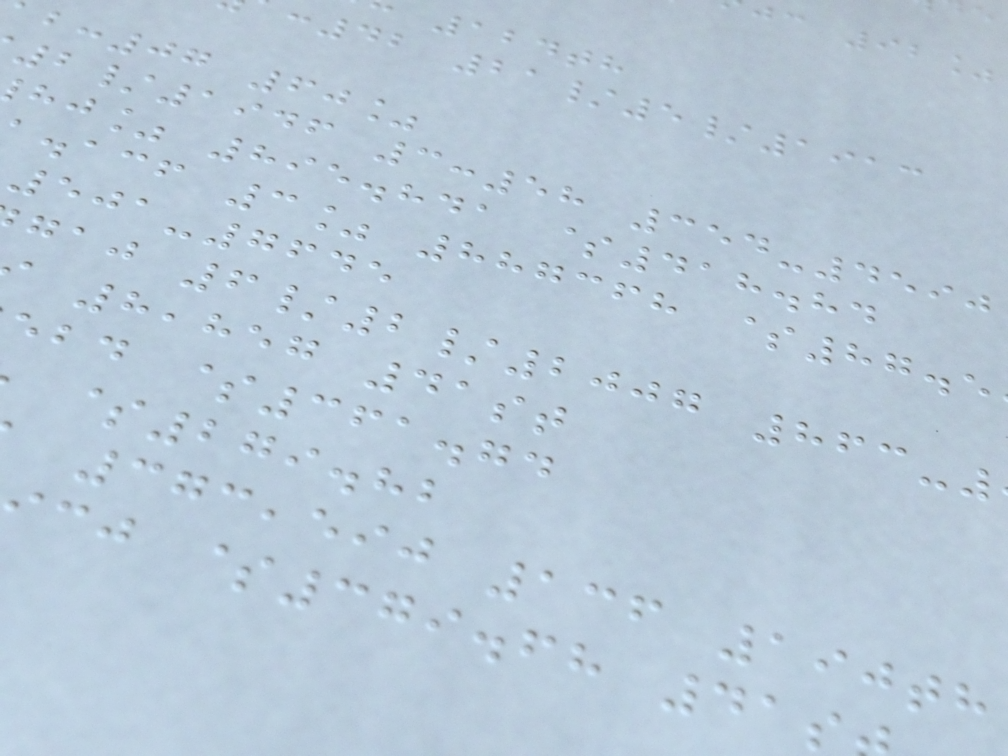:42 21/5/1913
:07 60%
2/1946 3:58 354-4590
hj% 895.841 $418.84
.acf 3% 887368 $87.5
501-7645
gaj 6/2/2007 863-
8,857 41st
ebd $361.74
$279.82
373,590 136 190th
cj $379.68 41
